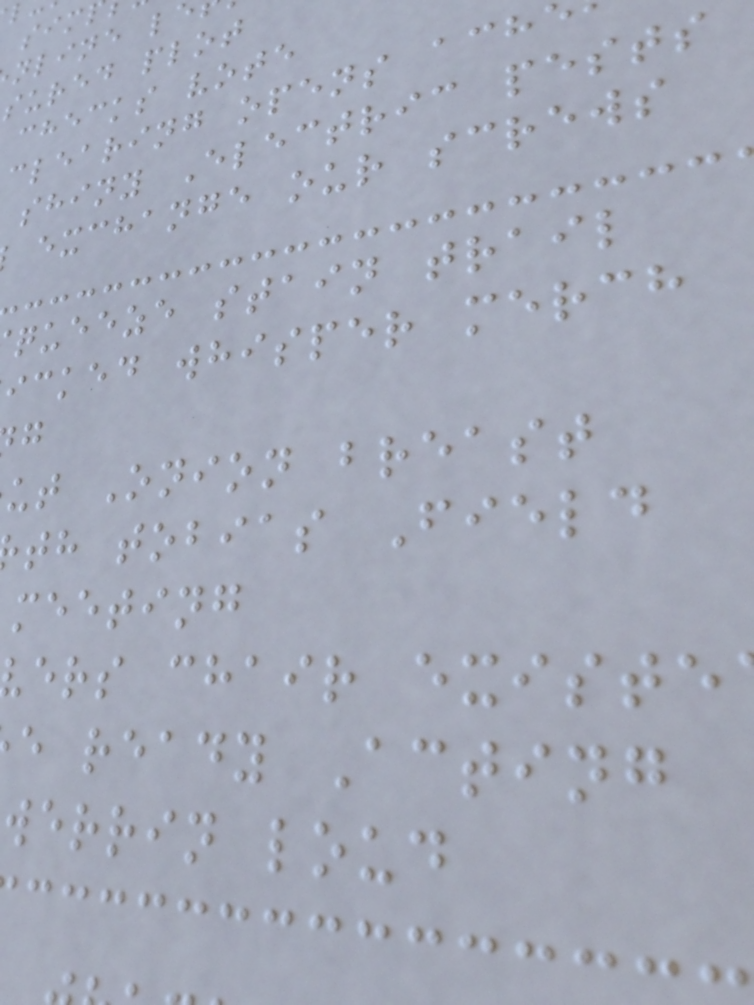nline l
sured plot
checks vote
clearing opens ach
shiny Electric pests
exchange our screws
queeze stain trail
icked whisper merch
ut Onion breast
th tobias Field
meeting
ers chair existe
e ready Acting
werrin loud
